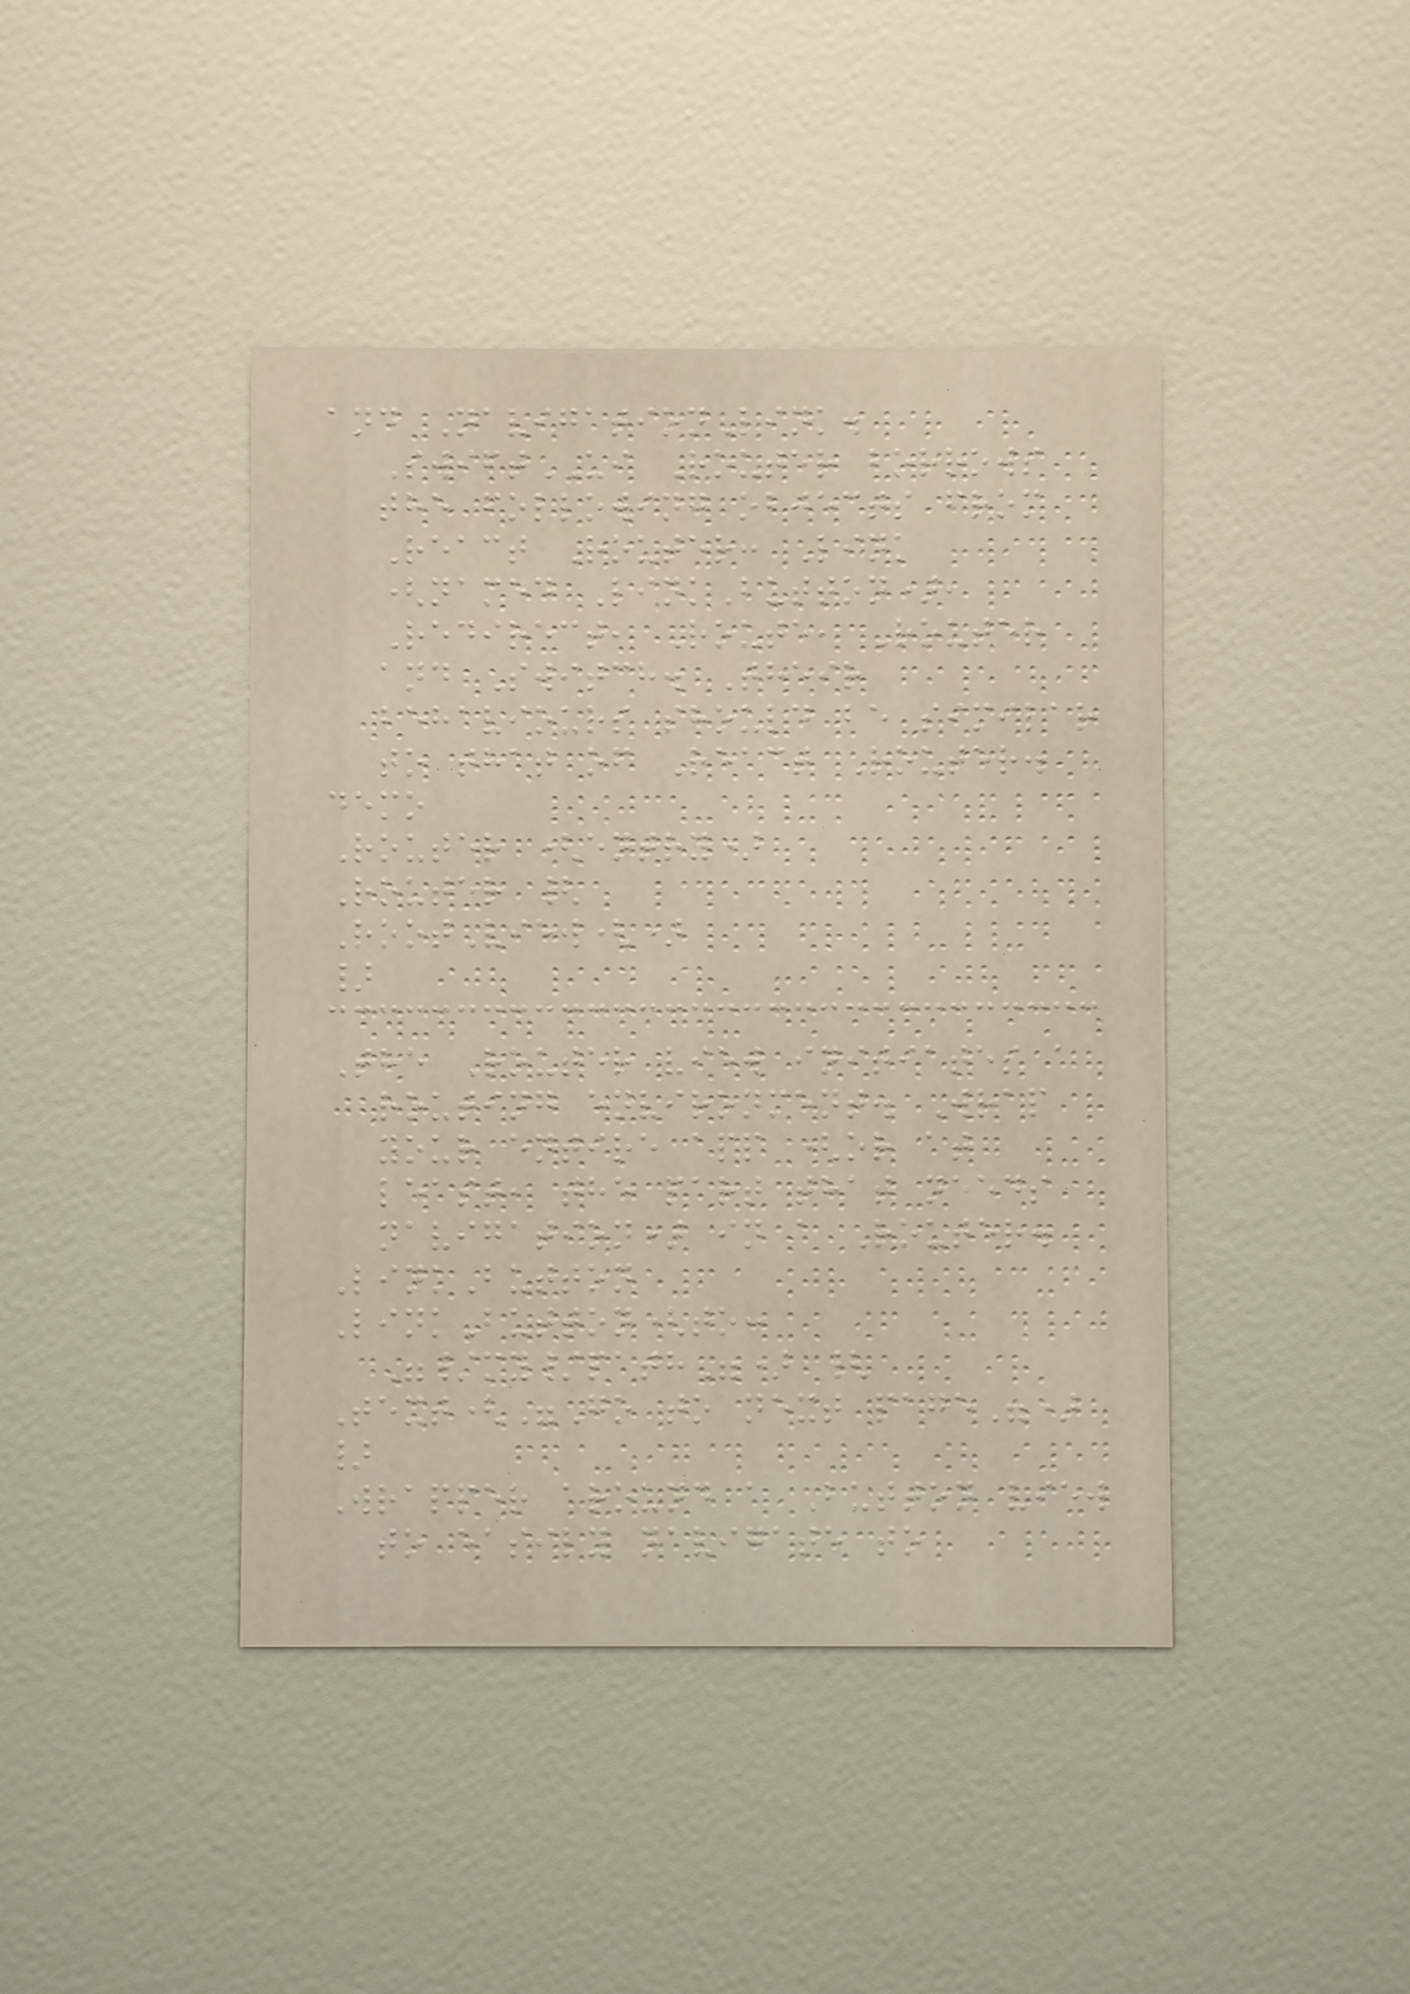and NavigationLink.
SwiftUI Router borrows
the following objects from
React Router: Link
(named LinkButton),
Redirect, Route, Router
and Switch. Their
behaviours should be similar
to that of React Router.
demo
Router (entry)
Router {
RootView()
}
The Router view initiates a
routing environment. Wrap
your entire app (or at
least, the part that needs
navigation) in a Router.
LinkButton
LinkButton(to:
"/my/path") {
Text("Go to next page")
}
Wrapper around a Button view
to easily navigate to
